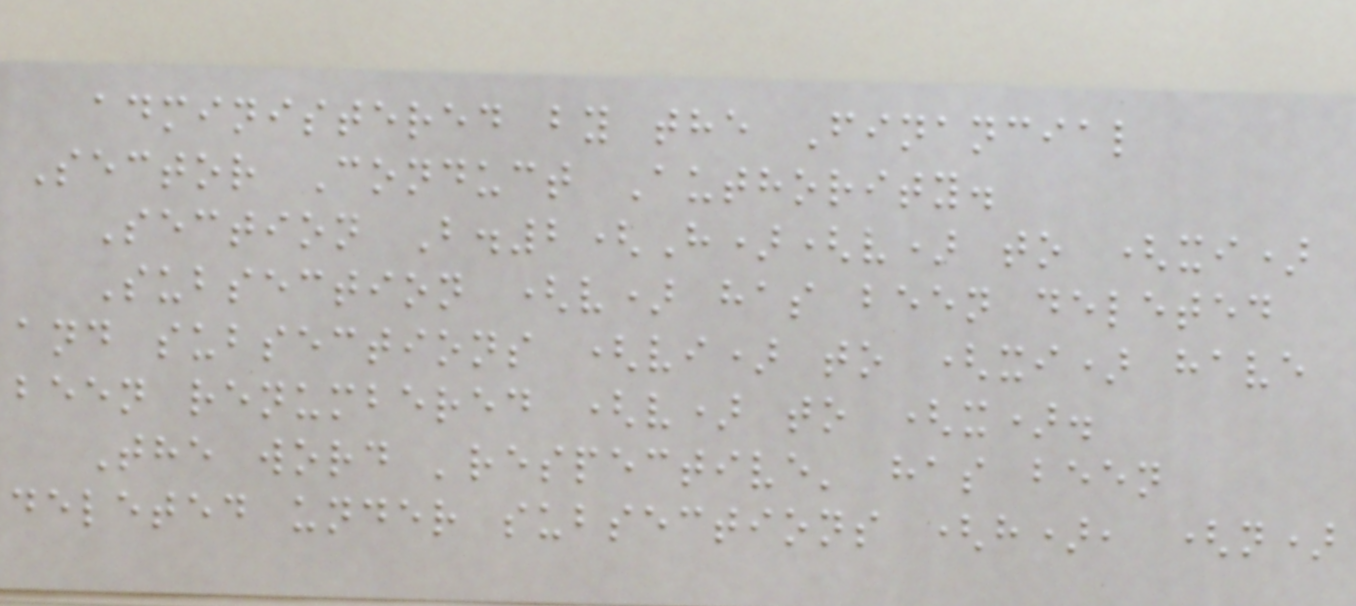administered by the Financial
Sector Conduct Authority.
Section B.2(H)(v) to (xi)
Subsection (v) has been deleted
and subsections (vi) to (xi) have
been renumbered (v) to (x).
The word 'respective' has been
deleted under subsections (h), (n)
